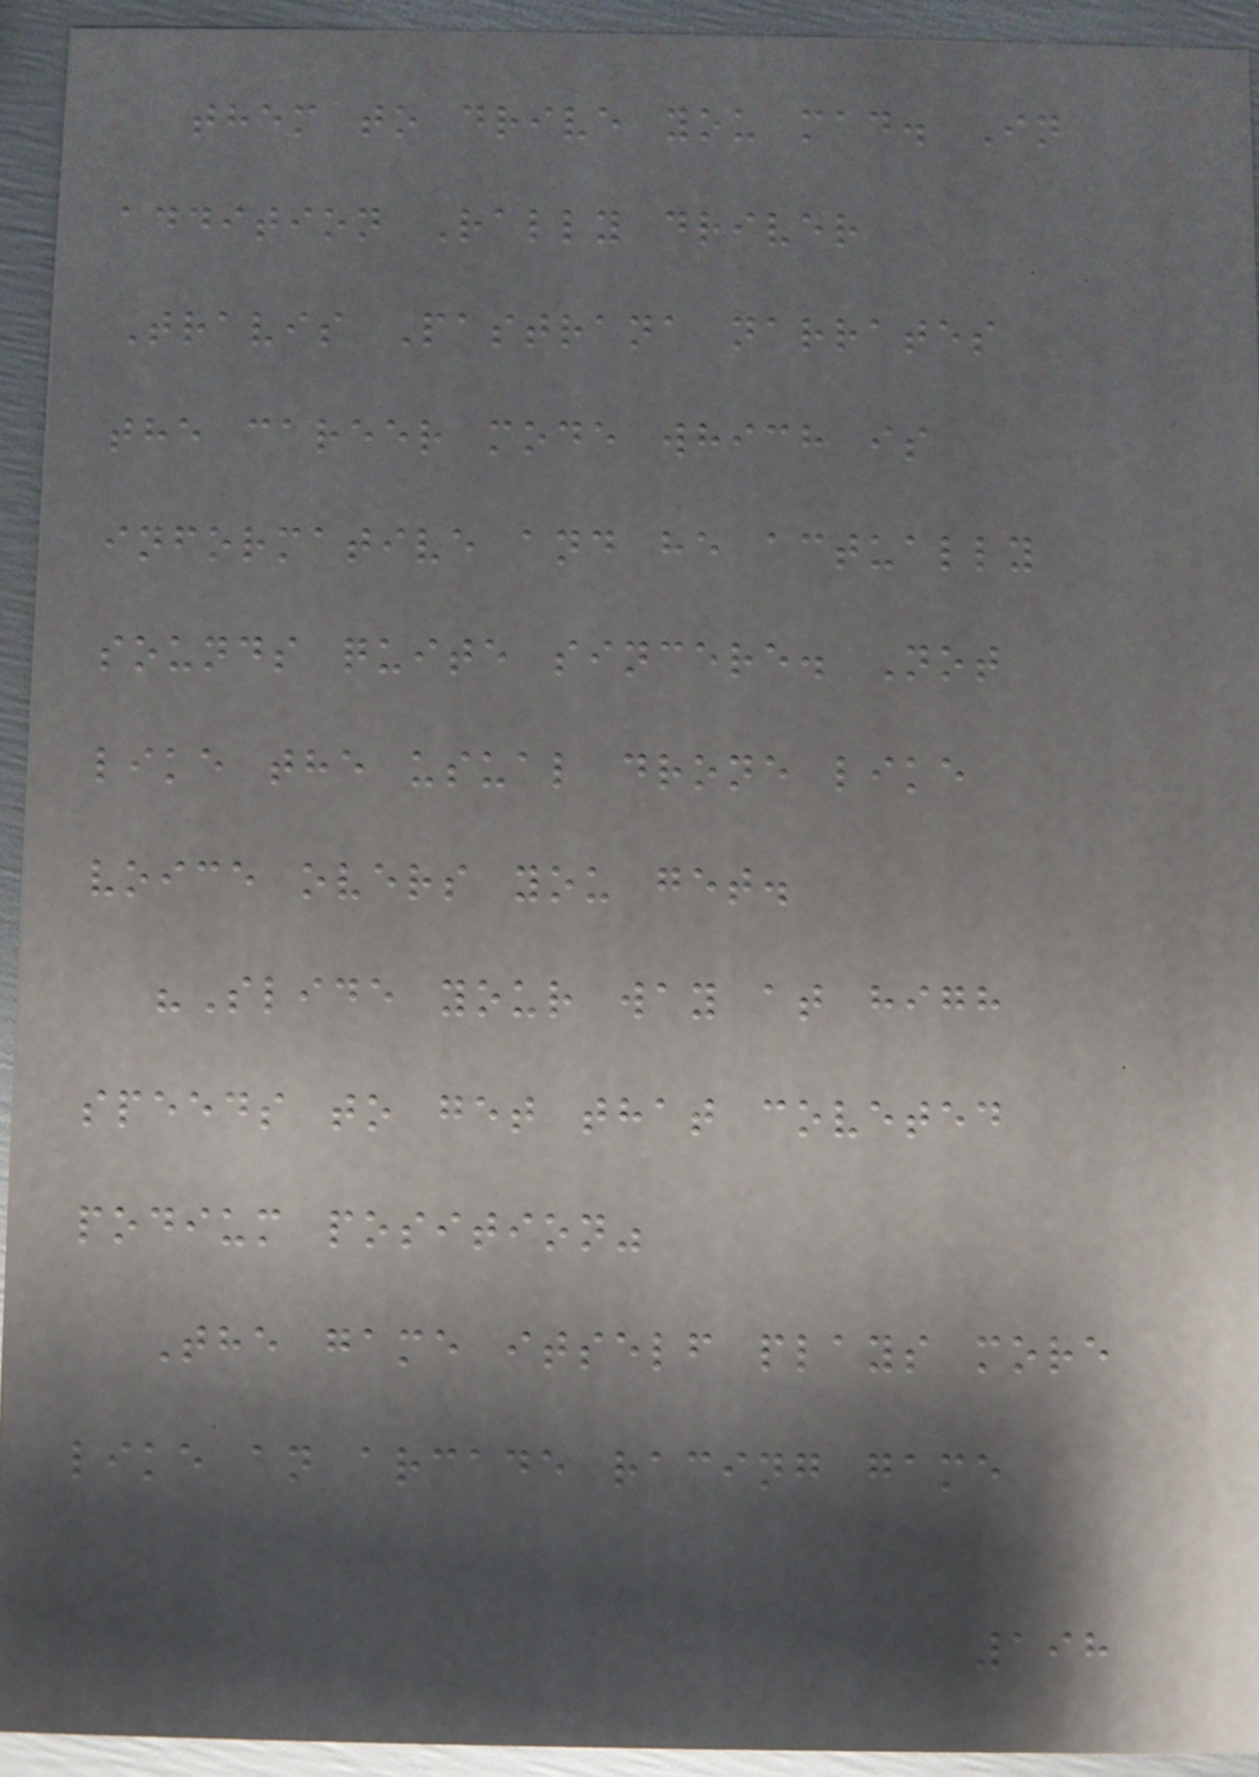them to drive you mad. In
addition Rally driver
Travis Pastrana narrates
the career mode which is
informative and he actually
sounds quite sincere. Not
like the usual drone like
voice overs you get.
"Slide your way at high
speeds to get that coveted
podium position"
The game itself plays more
like an arcade racing game
198
